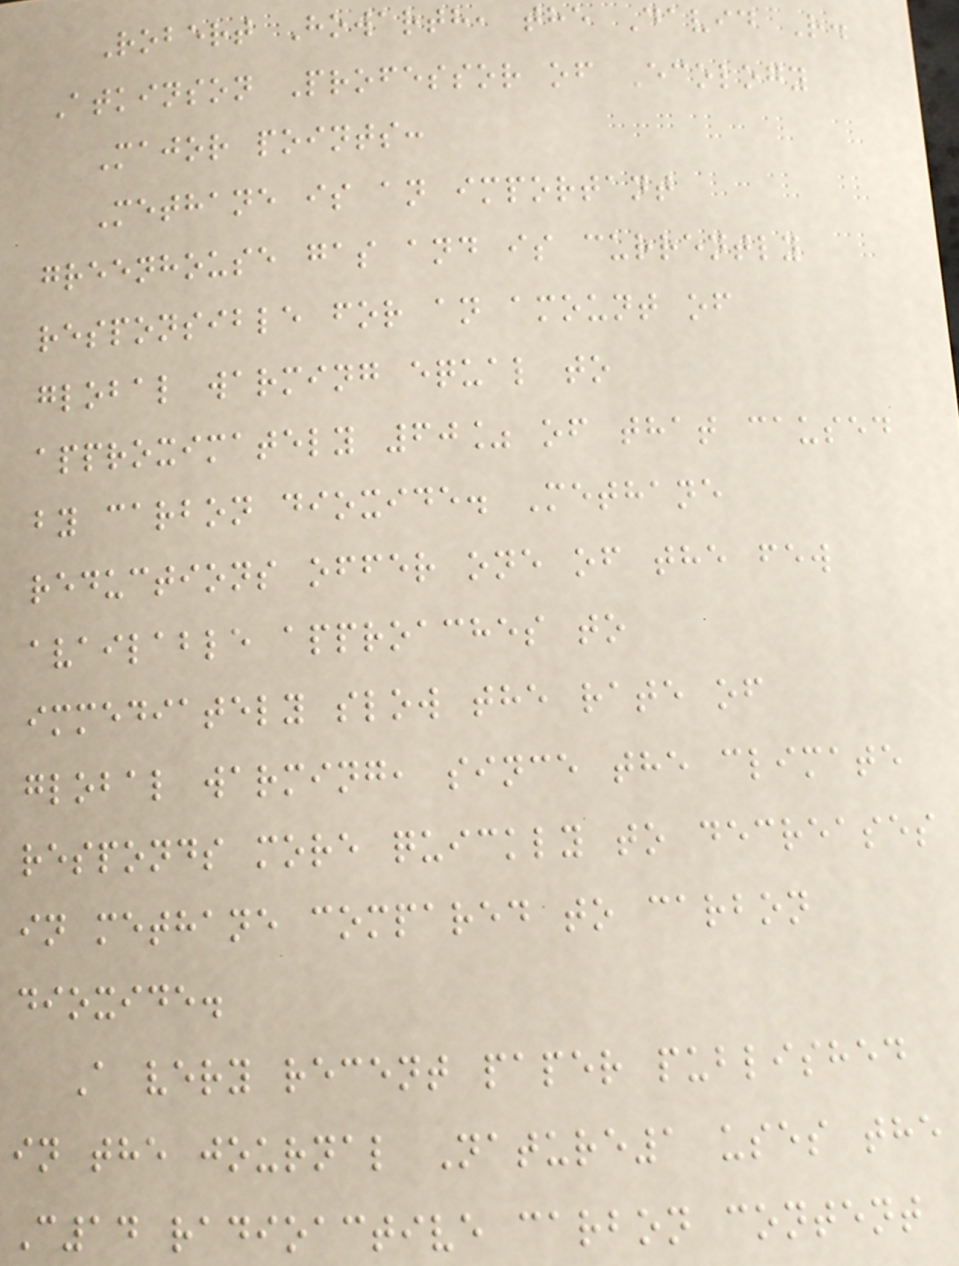Robert Howarth, the David R.
Atkinson Professor of Ecology
Major points:
Methane is an important
greenhouse gas and is currently
responsible for an amount of
global warming equal to
approximately 60% of that caused
by carbon dioxide. Methane
reductions offer one of the few
available approaches to
immediately slow the rate of
global warming, since the climate
responds more quickly to decreases
in methane compared to carbon
dioxide.
A very recent paper published
in the journal Nature1 uses the
C14 radioactive carbon content
